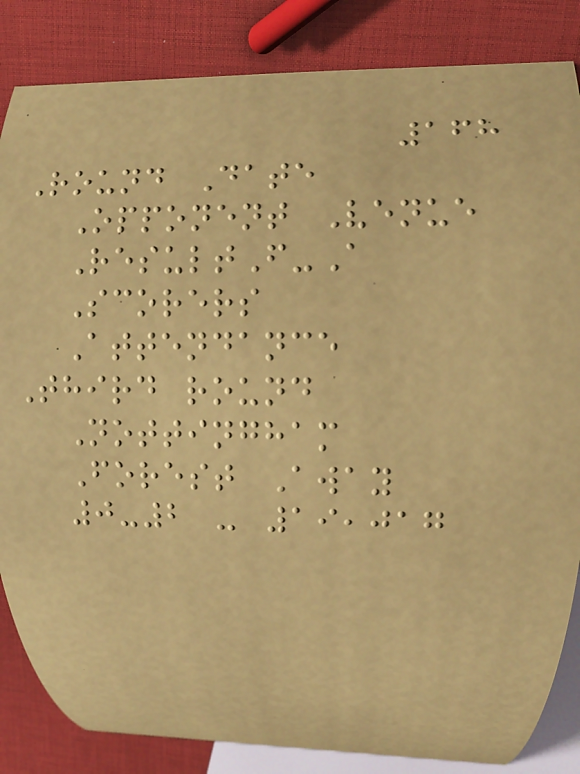168
Round Date
Opponent Venue
ResultF-A
Scorers
Attendance
Third round
Nottingham
Forest Away
0-2 - 19,017
